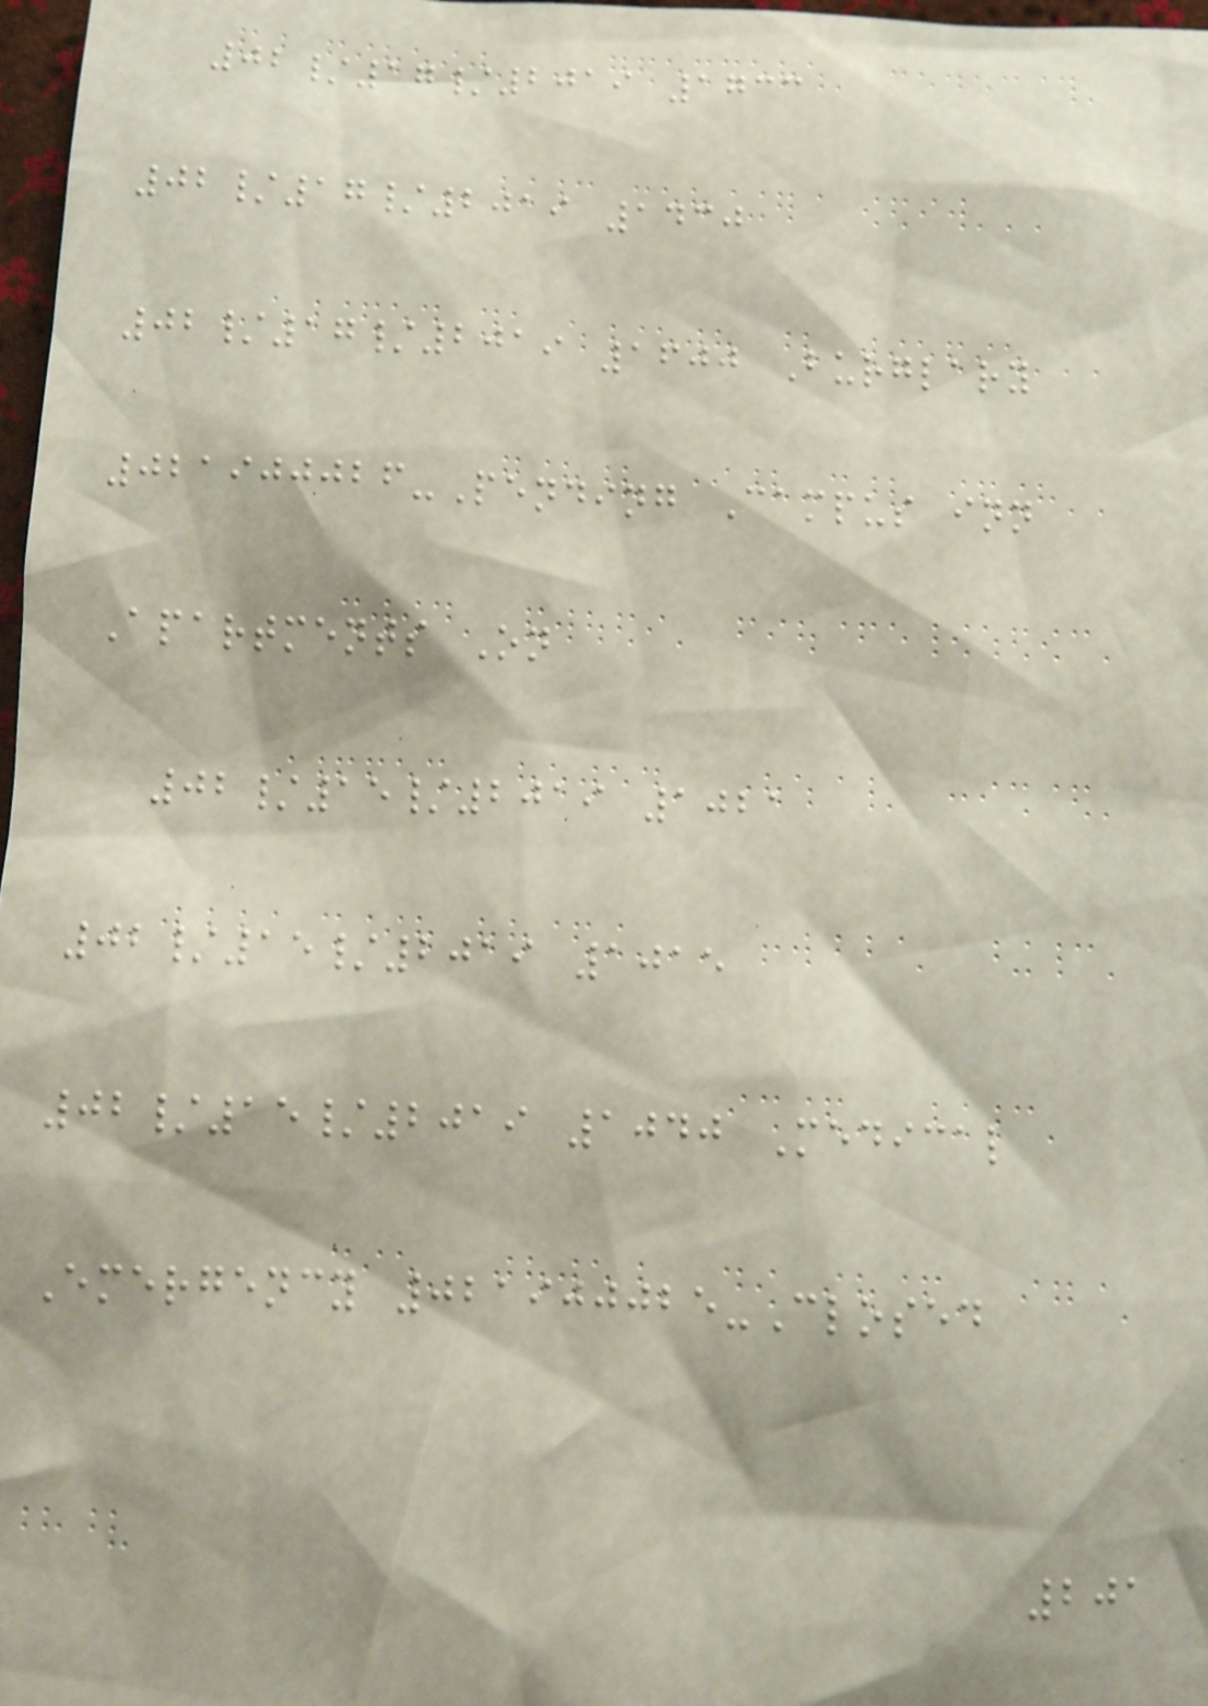02/17/2019 1733
02/17/2019 1430
02/17/2019 1600 Burglary
021900026-Pending Campus inn
Apartments On
02/15/2019 1021
02/15/2019 1015
02/15/2019 1040 Medical
Emergency 021900025-Closed
201
